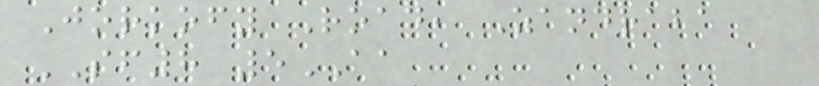Jorkofy Road, Zandraba
SF8 5AA
